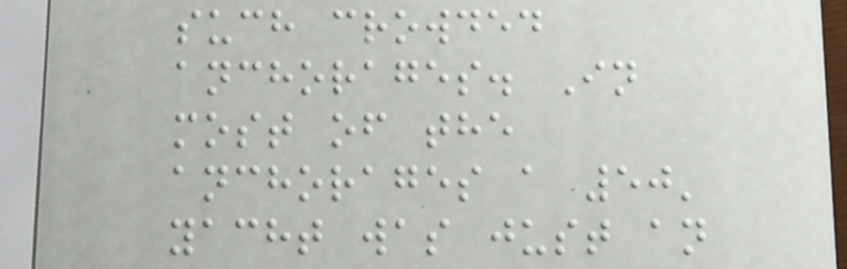such crowded
anchorages. In
most of the
anchorages a 50'
yacht was just an
